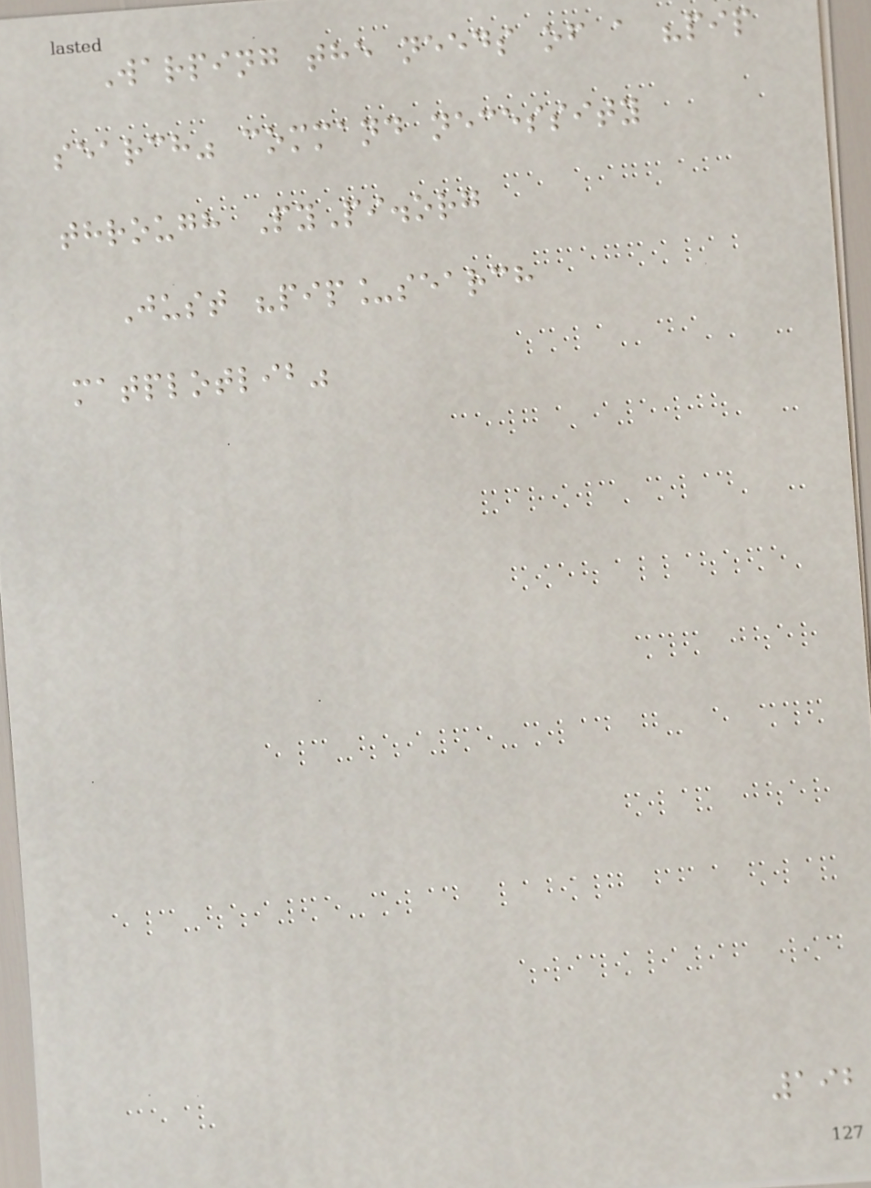Warping the needs of a "pip
search" command necessity
through PyPi.org
Just "pip_search
matplotlib"
192
